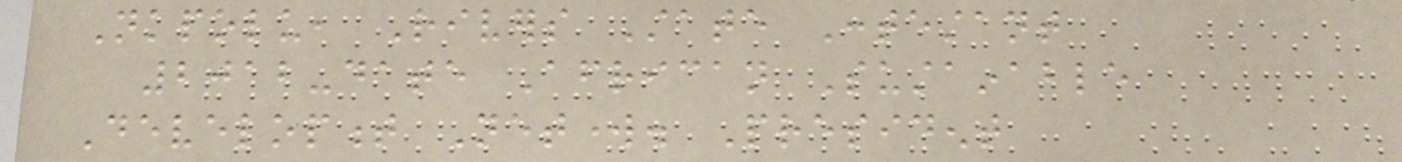Nkpolu, Rivers State Contestant
2012-date African Sustainable
Development Network. President
